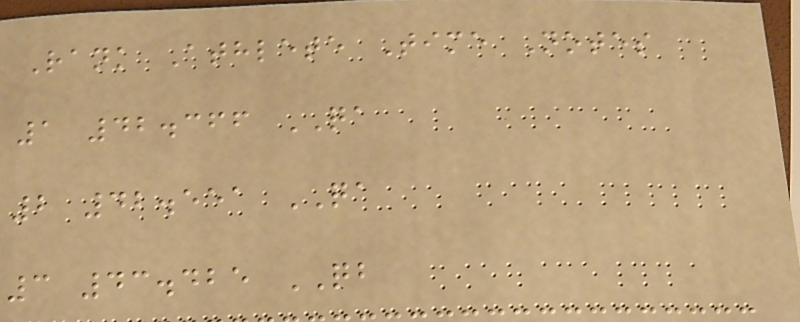Rank Athlete Time Notes
1 42.366 QA
2 42.551 QA
3 43.425 QB
